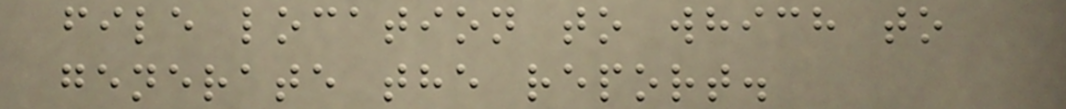file location to which to
generate the report.
